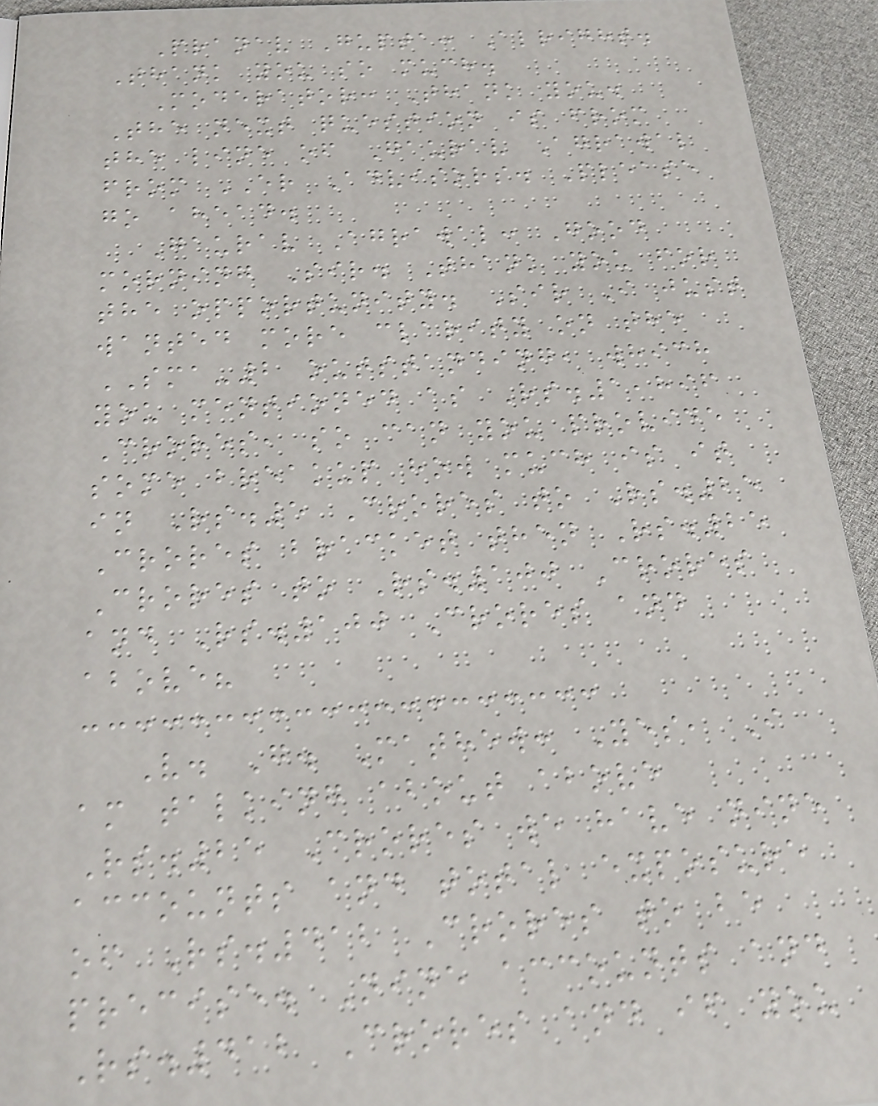Pranav Gupta: Alright.
Thank you so much.
Moderator: Thank you.
The next question is from
the line of Gaurav Agrawal
from ER Advisors. Please
go ahead.
Gaurav Agrawal: Good
morning Sir. Thank you for
the opportunity. Sir I just
wanted more clarity on the
SMA-2 outstanding, which
you mentioned as Rs.1,896
Crores, so can you provide
some breakup how much is it
in Rs.5 Crores to Rs.25
Crores bracket then Rs.25
Crores to Rs.100 Crores
and Rs.100 Crores and
above?
V. G. Mathew: Yes, I
am talking about above
Rs.25 Crores we have nine
accounts and total exposure
of Rs.412 Crores to be
precise. Nine accounts and
Rs.412 Crores and if you
